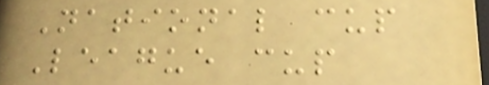National cup
League cup
